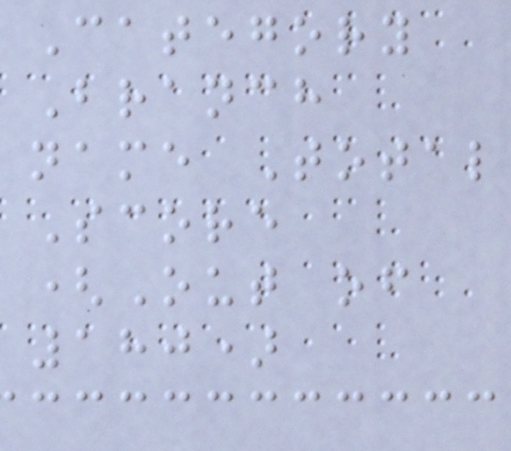Category
Branch
name Total
Score
(Out of
180)
